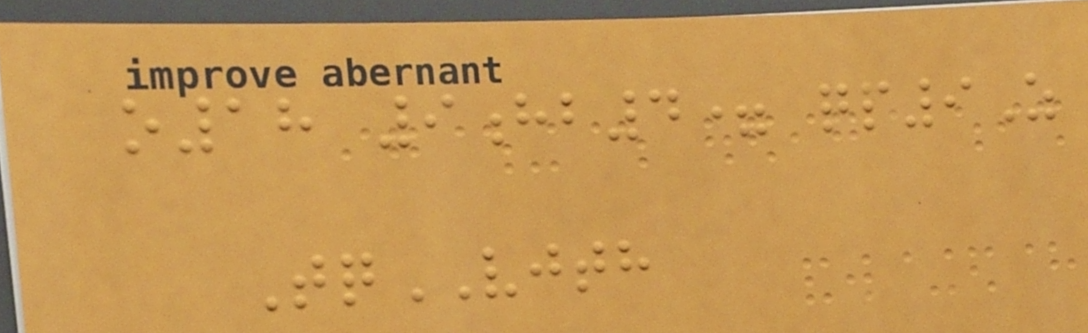o18 9hb4= qp9Z
TqVJTH
